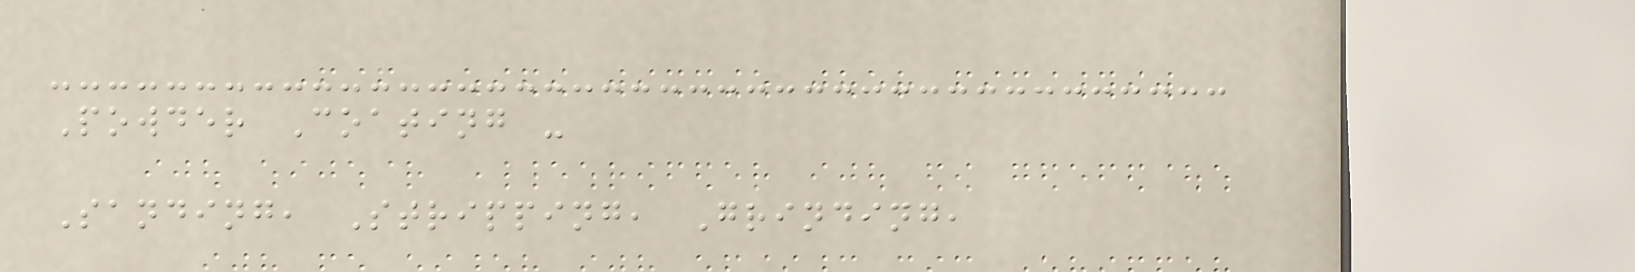Powder Coating -
Sanding, Stripping, Grinding,
